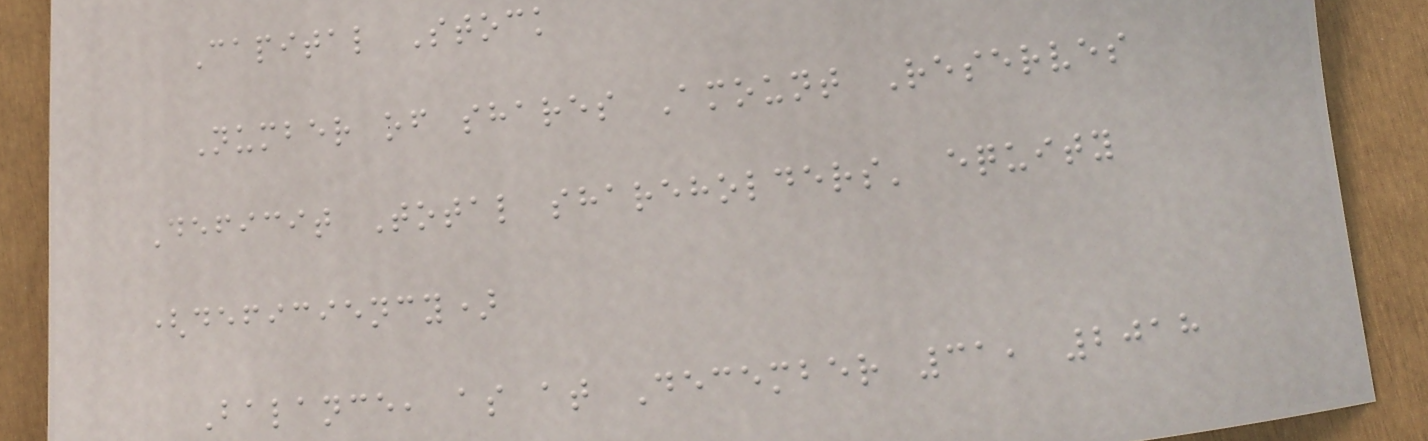Capital Stock
Number of shares Amount Reserves
Deficit Total shareholders' equity
(deficiency)
Balance, as at December 31, 2018
